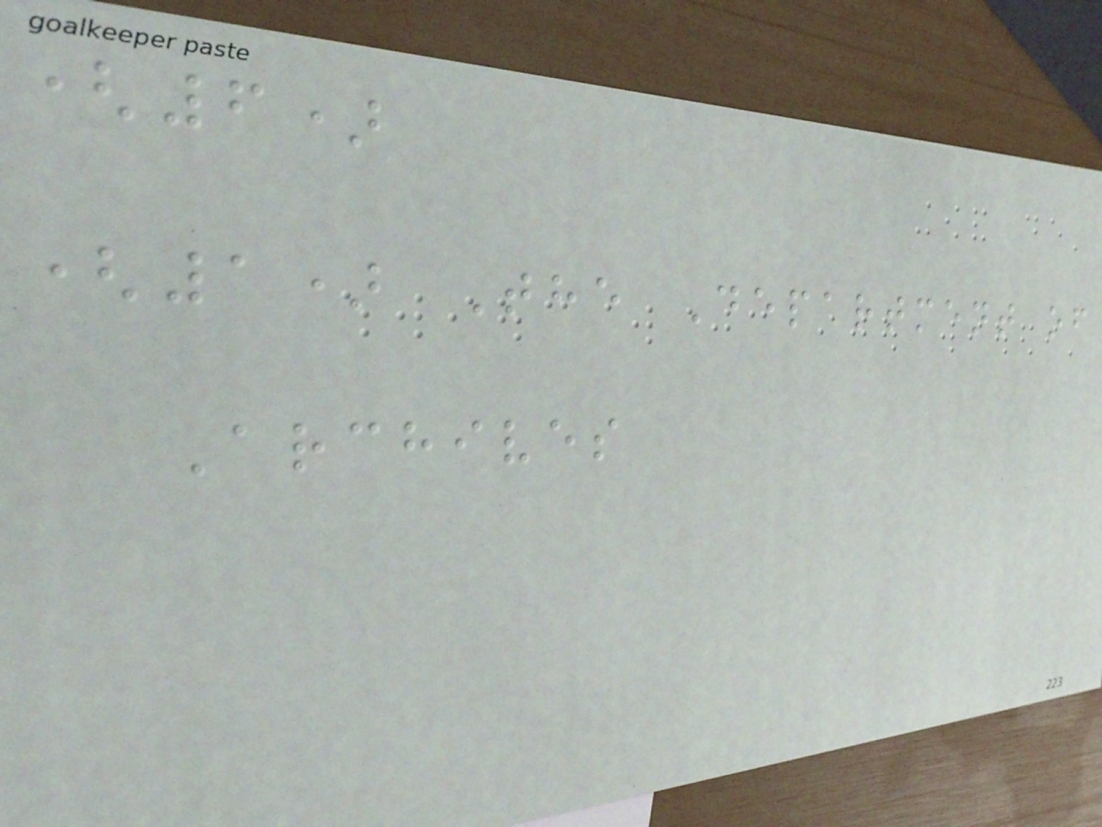(6)
(1) The Department of
Archives
